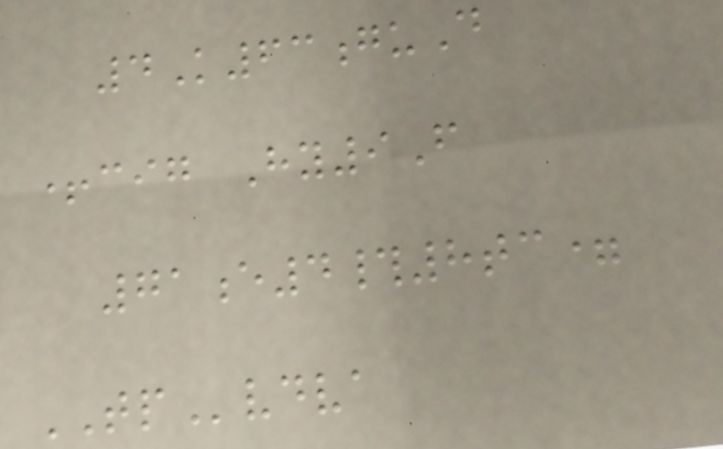4K63guD
+cig Hy9F
71e4#8tc=
TPvdva
